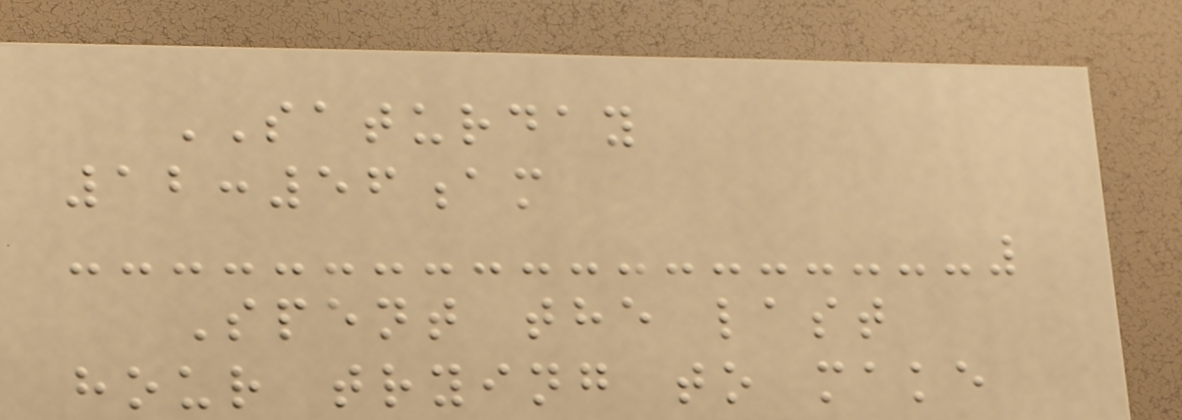SATURDAY
12:56am
Spent the last
hour trying to make
